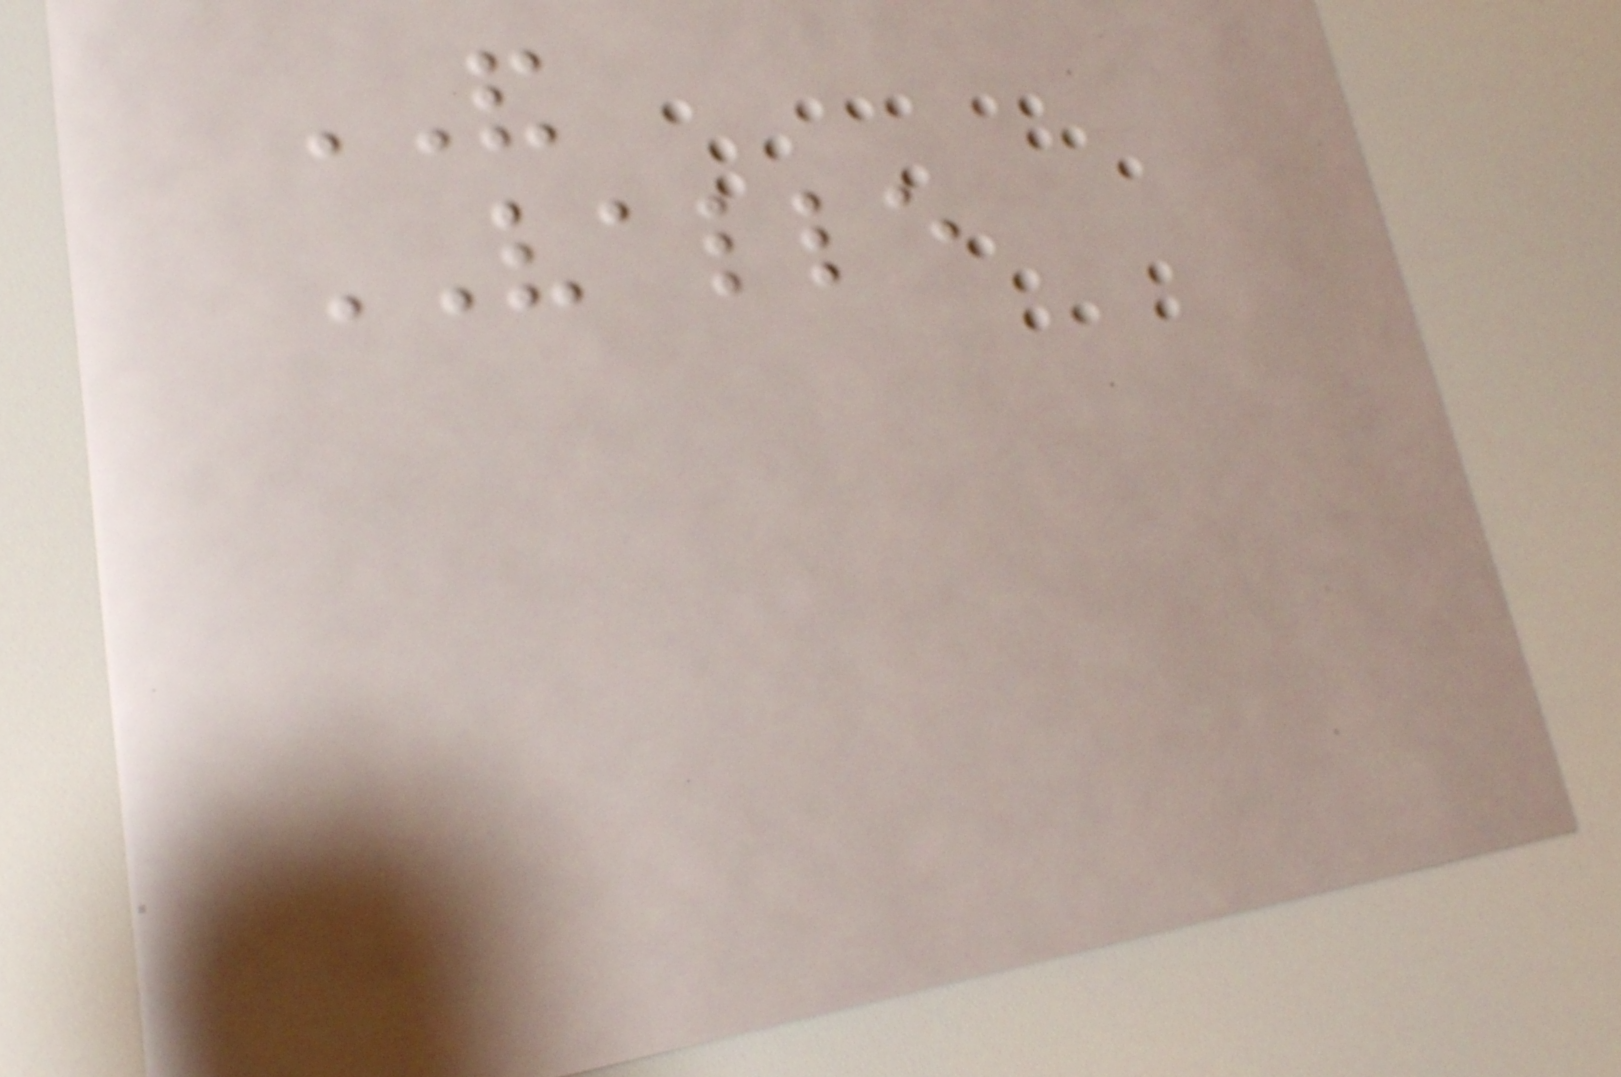AND
VALLE
